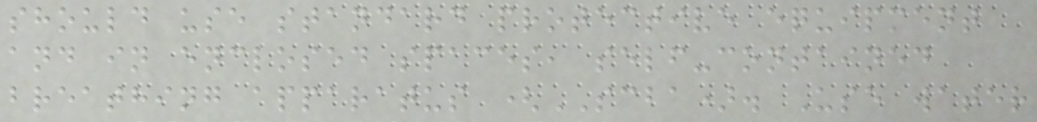should use standard protective equipment
and in enclosed spaces, self-contained
breathing apparatus (SCBA). Use water
